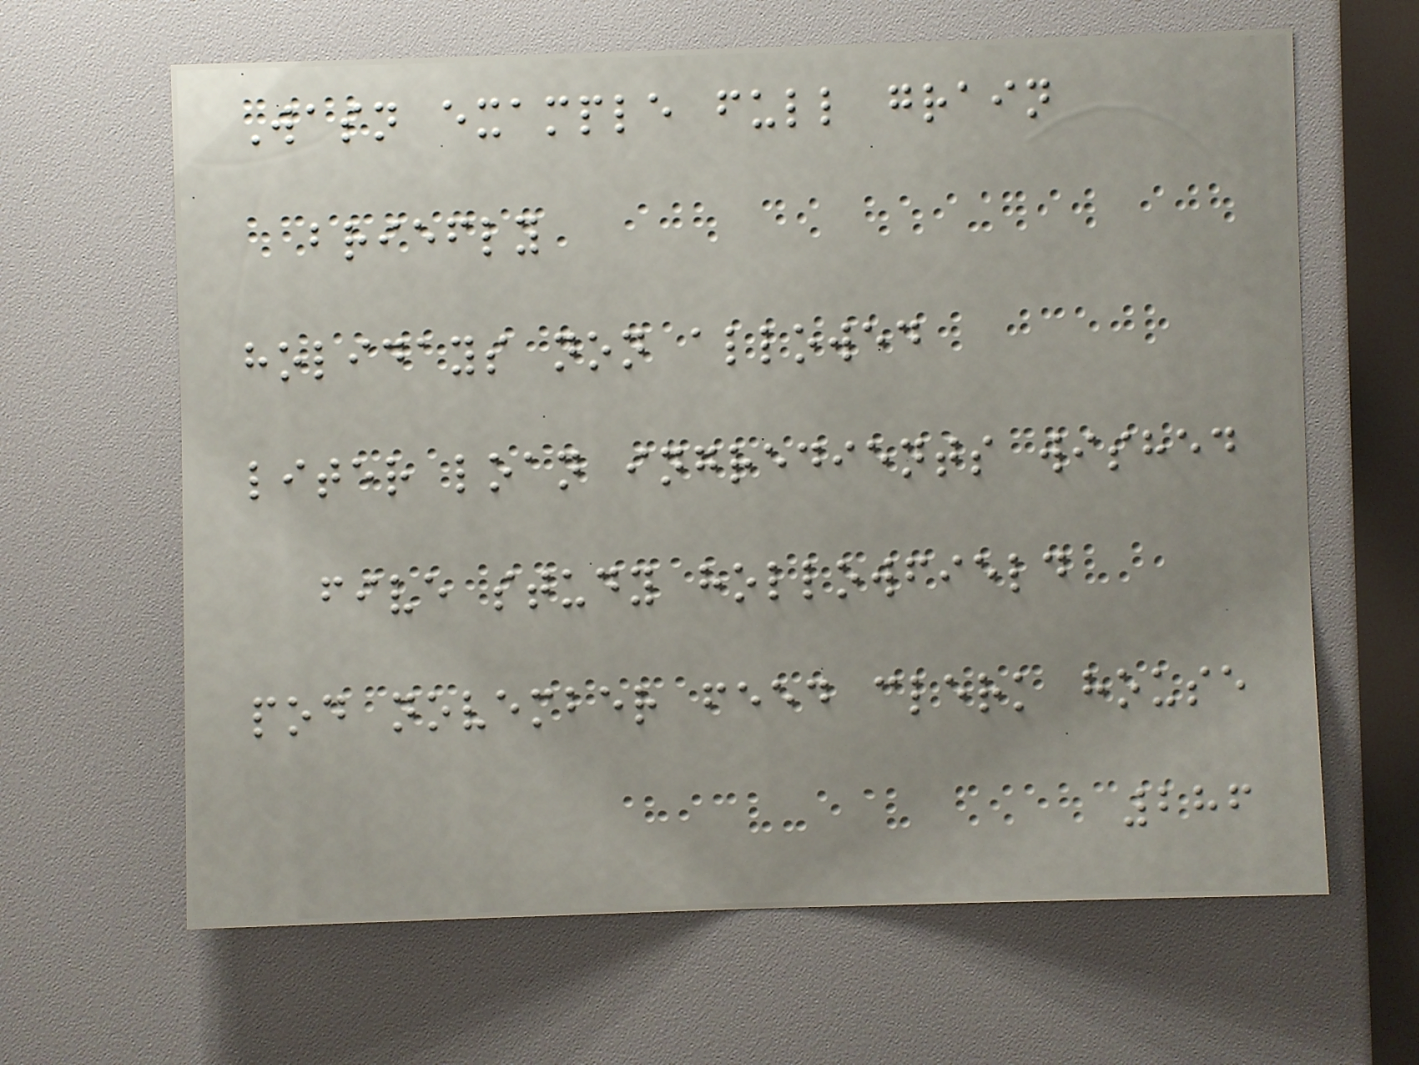Wasn example full grain
briefly
holidays non allowed
liter loan ingredients wished
five study hollowfield
pod november feed clerk house
286
